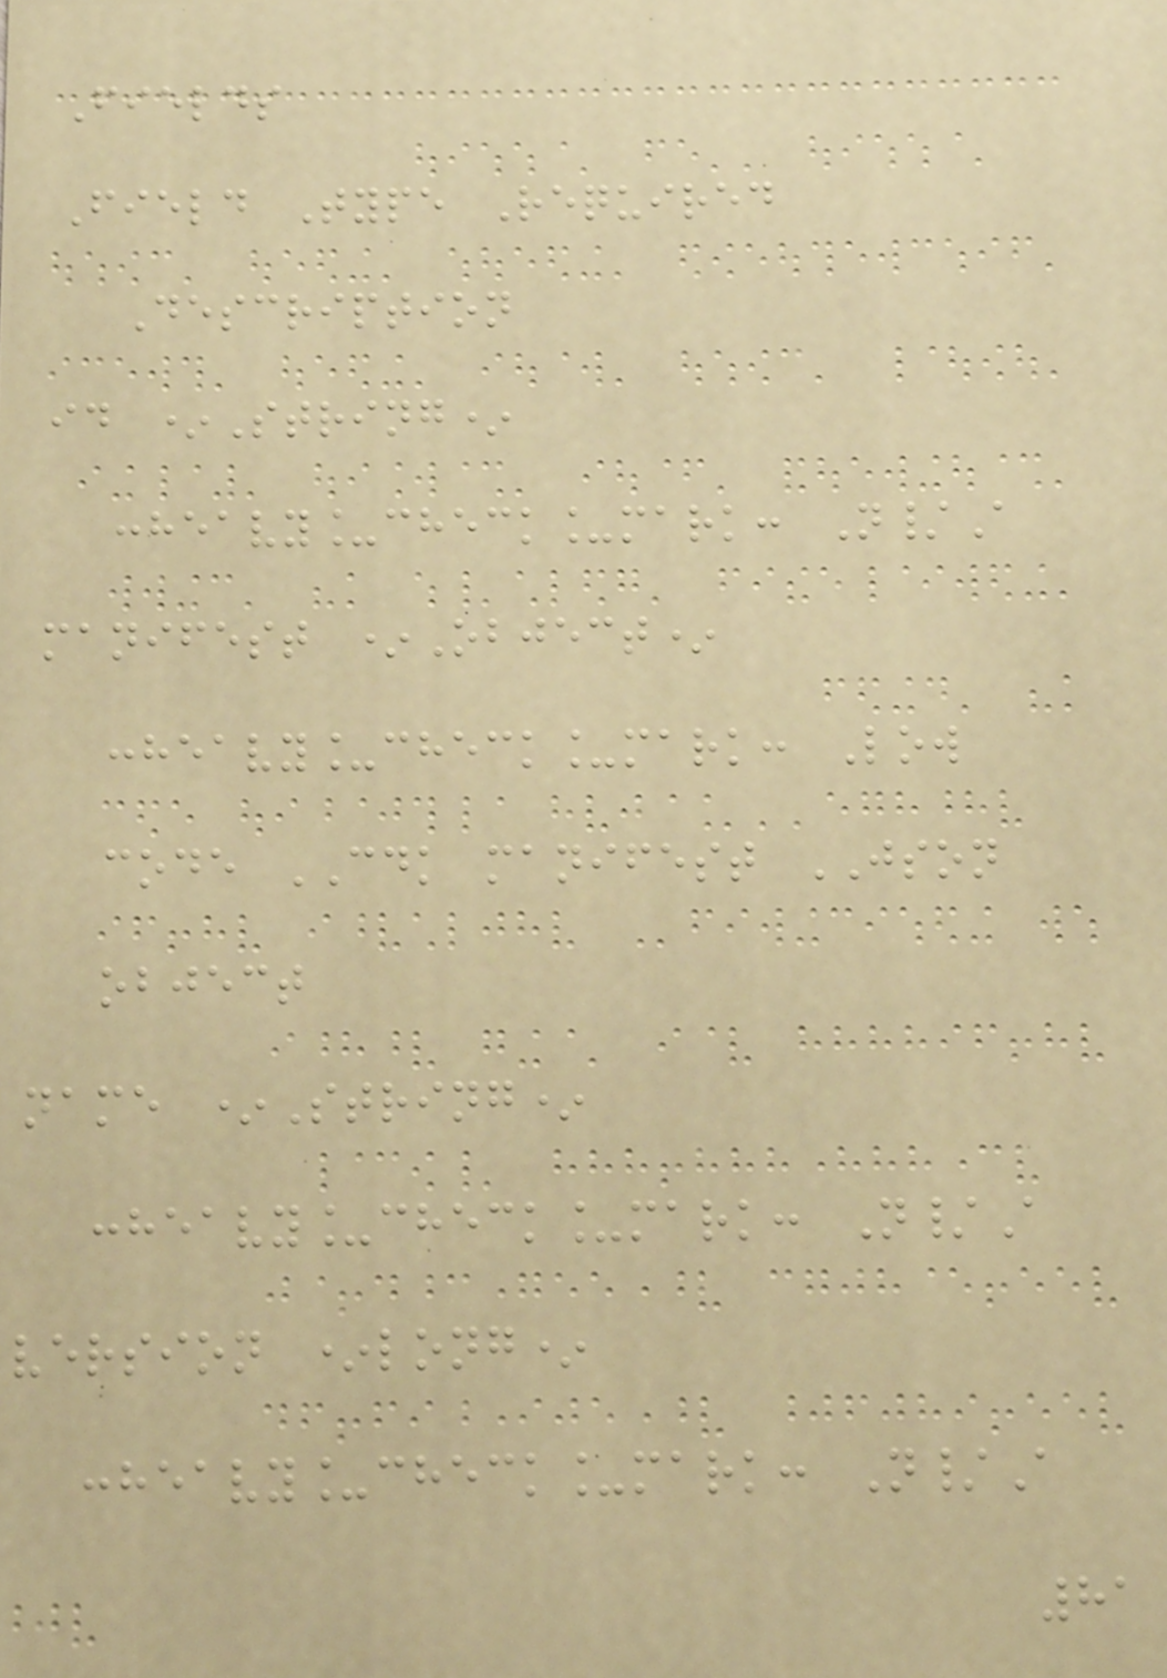Fields
Field Type Required
Description
id *String*
:heavy_check_mark: N/A
manifest *Object*
:heavy_check_mark: Low
code CDK manifest JSON
object
name *String*
:heavy_check_mark: N/A
version *long*
:heavy_check_mark: N/A
81
